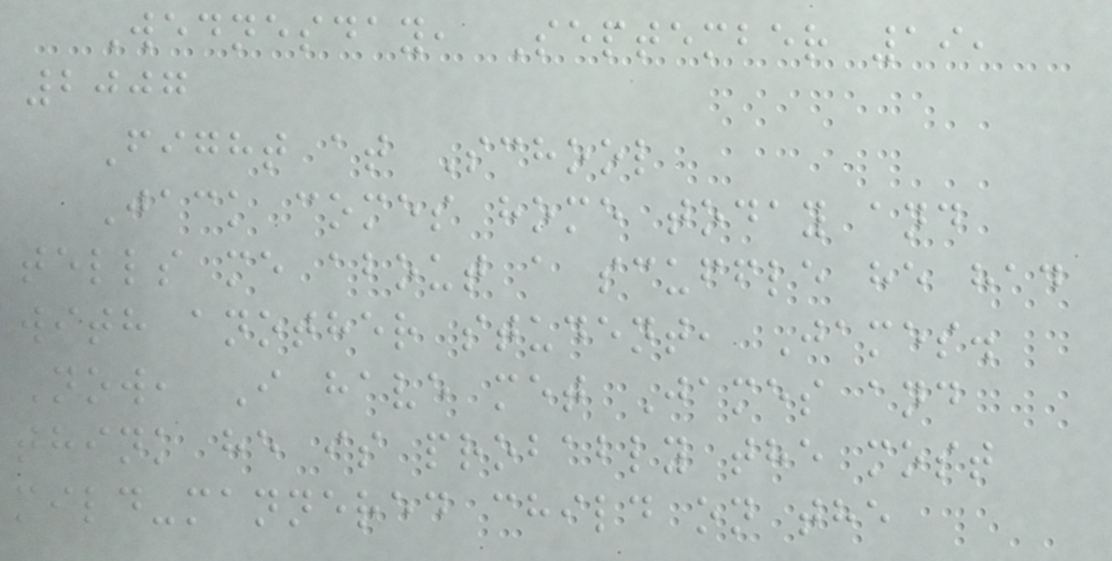Wednesday, September 19,
2007
Fight at School
Jack comes home today and
tells me about a scuffle he had
with another student, James.
Now, I have met James and
think he is probably the most
mild-mannered child on the
